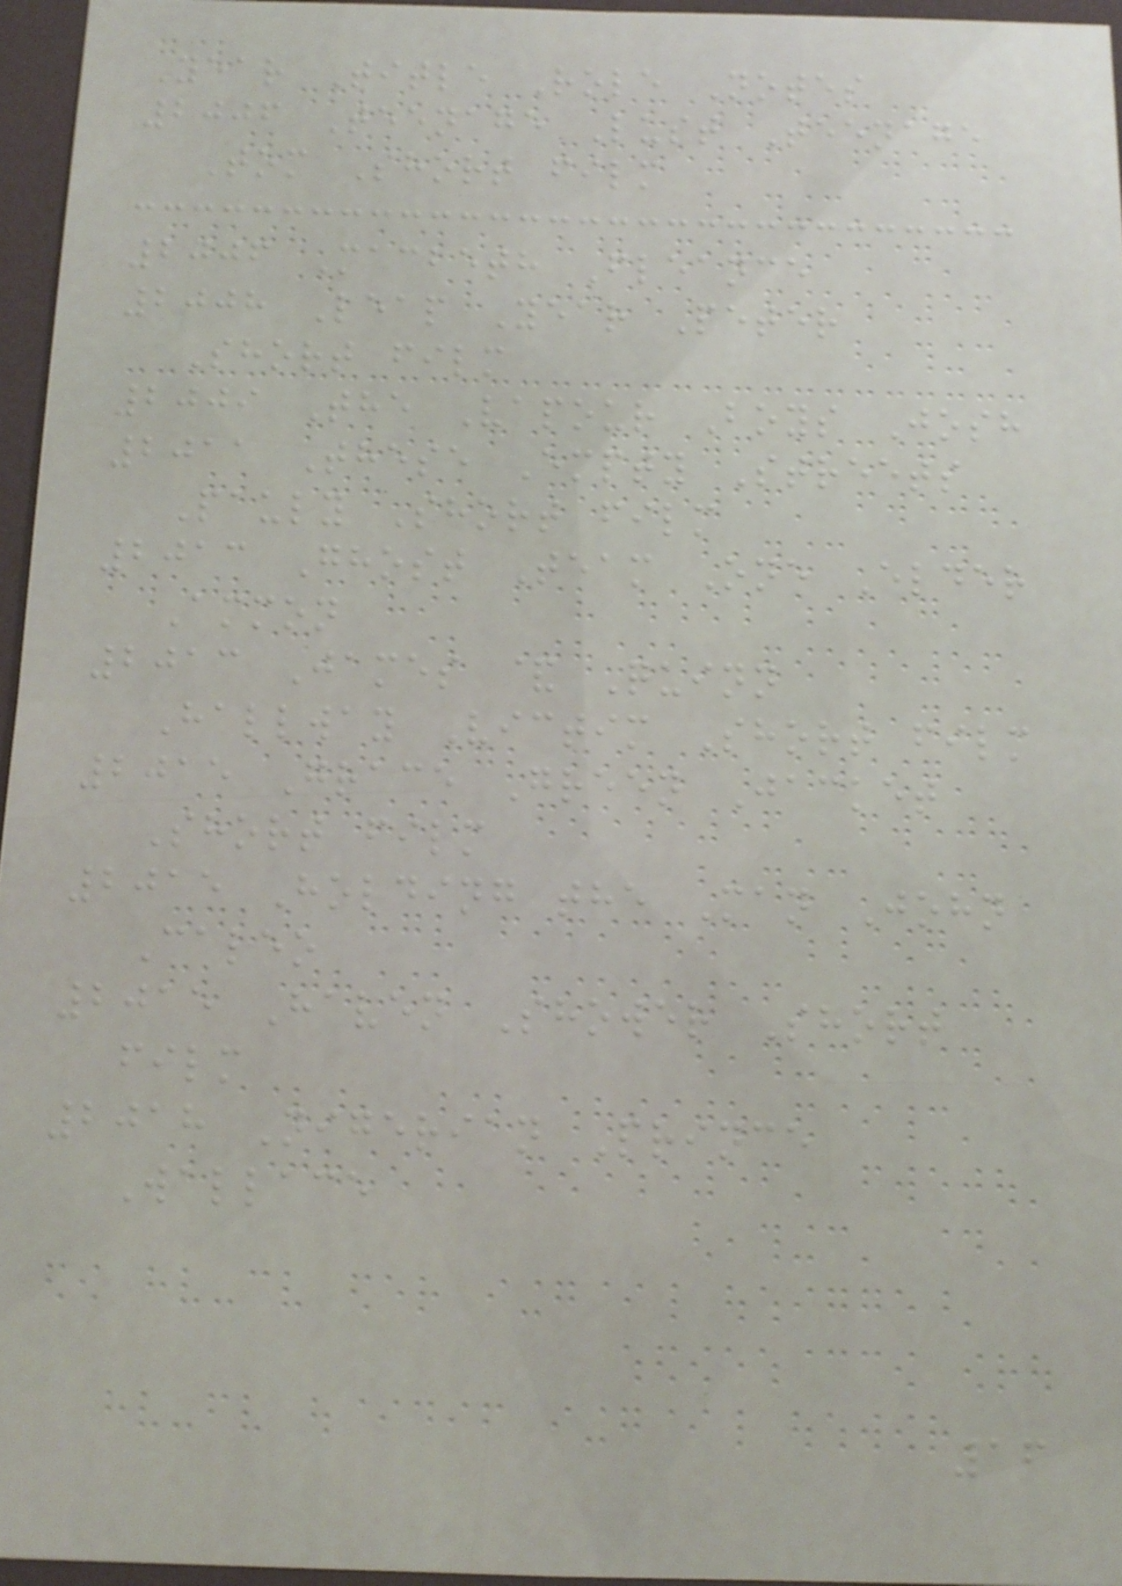Year Title Role Notes
2006 Teenage Lust Teenage
Tom Short film
2006 Macbeth Fleance
2008 Leap Year Peter
Short film
2009 The Vapour Boys Josh
2011 These Empty Streets
Pauly Short film
2013 Ghost Team One Elder
Ammon
2013 James & Quinn
Hallway Victim Short film
2015 Grace Green Jacket
Short film
2015 Holding the Man John
Caleo
2015 Haven Shower Short
film
2018 Nigerian Prince
Wallace
16
